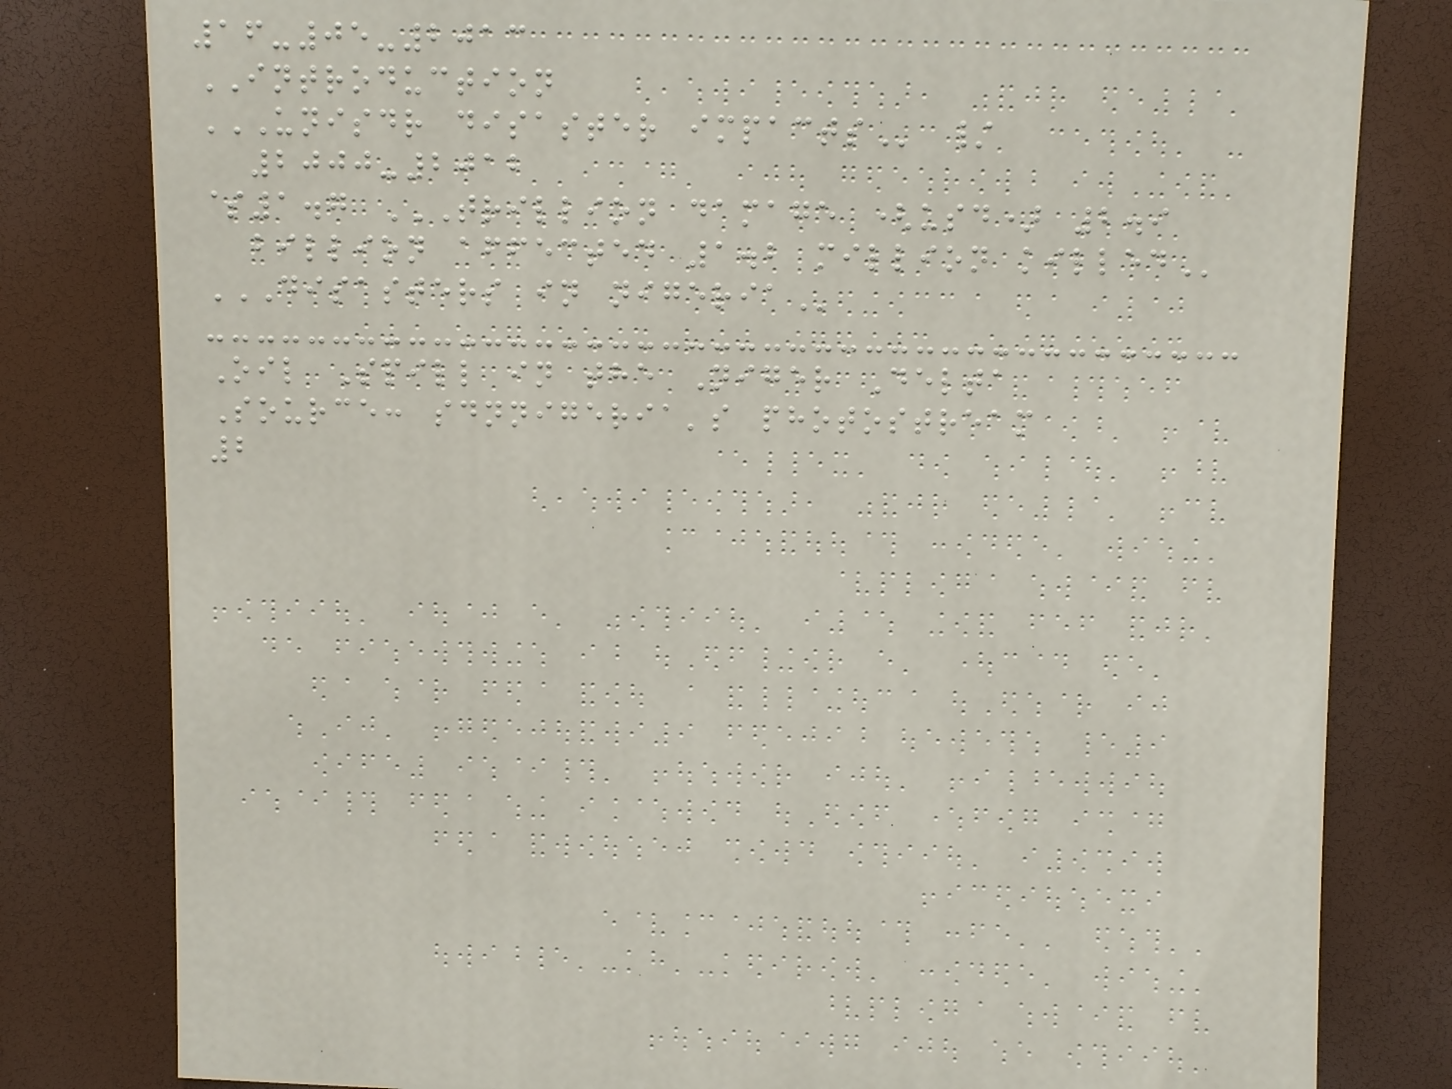16-05-2013
INTRODUCTION
UNISDR DISASTER IMPACTS /
2000-2012
$1.7 TRILLION DAMAGE (USD) 2.9
BILLION AFFECTED 1.2 MILLION KILLED
DISASTERS IN NIGERIA
Oil Spill in the Niger Delta
Source: sdnnigeria's photostream
2
